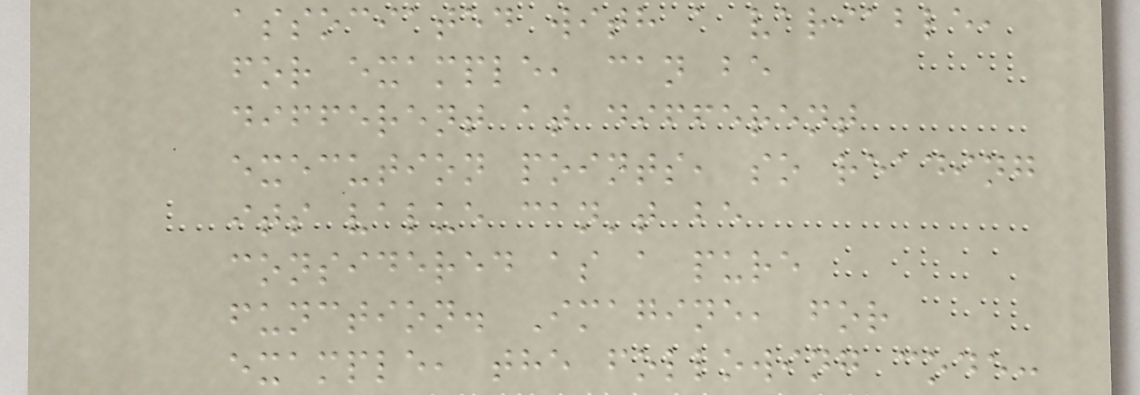associated with a variable,
for example, can be
different at different
execution points, so reading
its value can't be
considered as a pure
function. Imagine, for
example, the following code:
